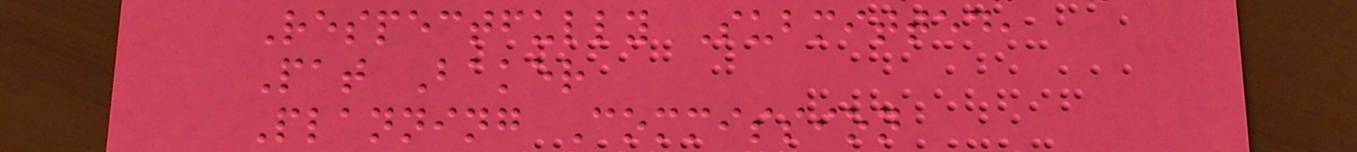Respectfully Submitted,
Pat Baker
Planning Commission
